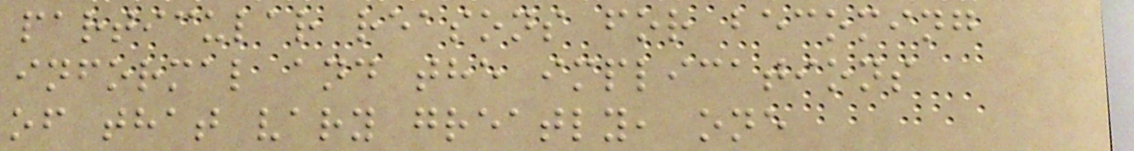particular reasons for becoming
informal and the implications
of that vary greatly, one
